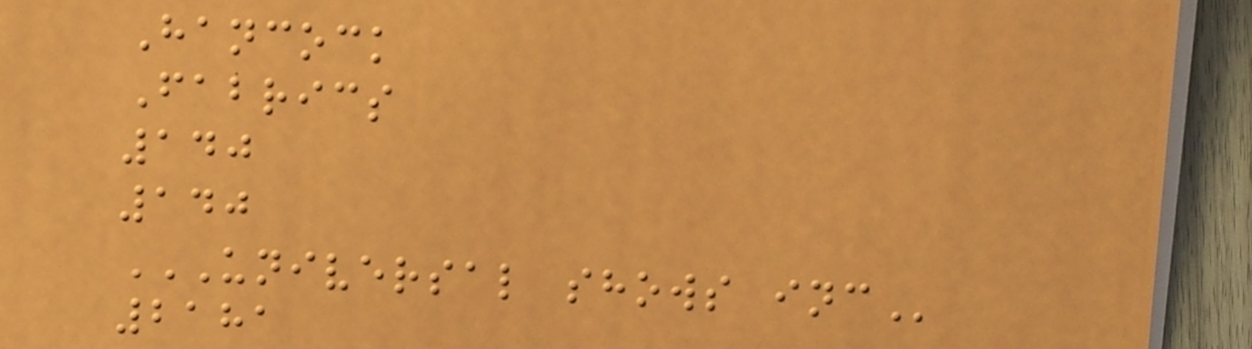Hancock
Fabrics
140
140
UNIVERSAL SHOWS INC
2181
